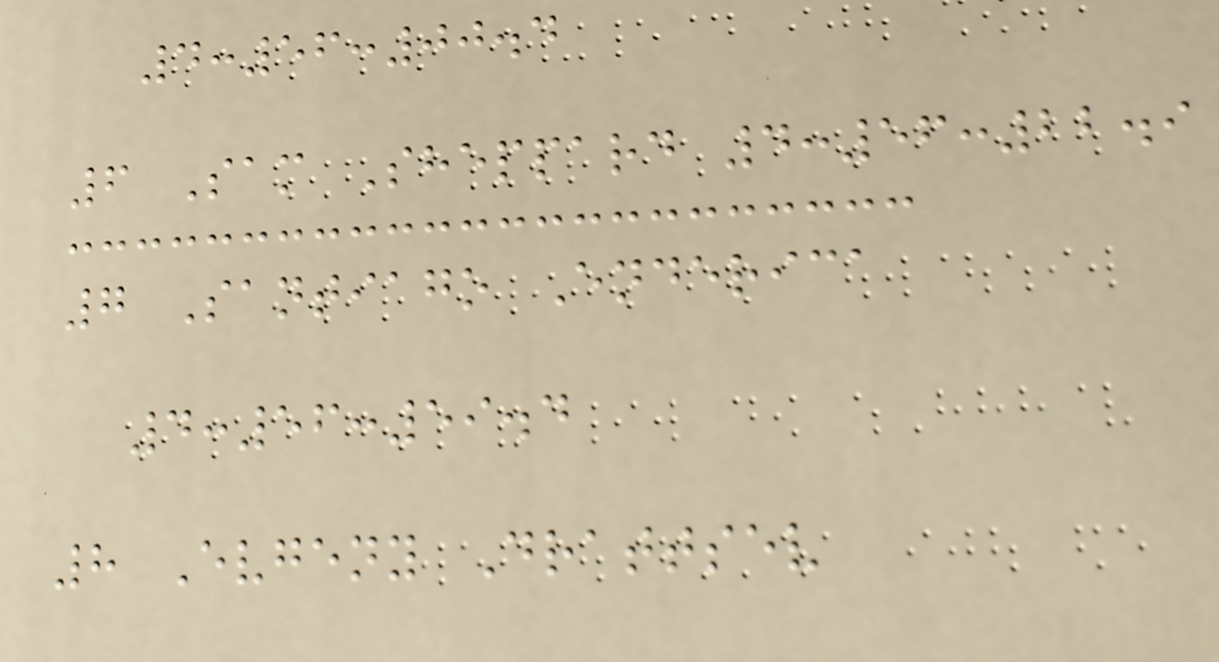4:56:00.4
6 Sam Sheppard 4:56:22.9
7 Santiago Enderica
4:56:59.4
8 Evgeny Drattsev
